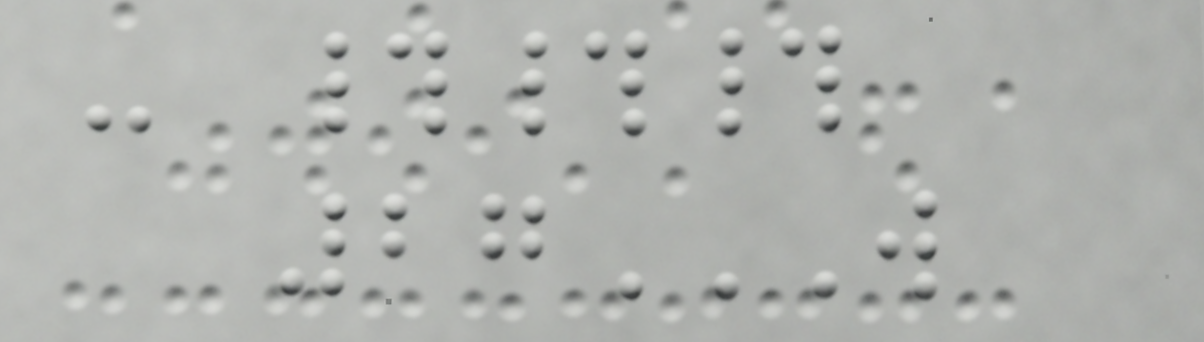- ###
27W
